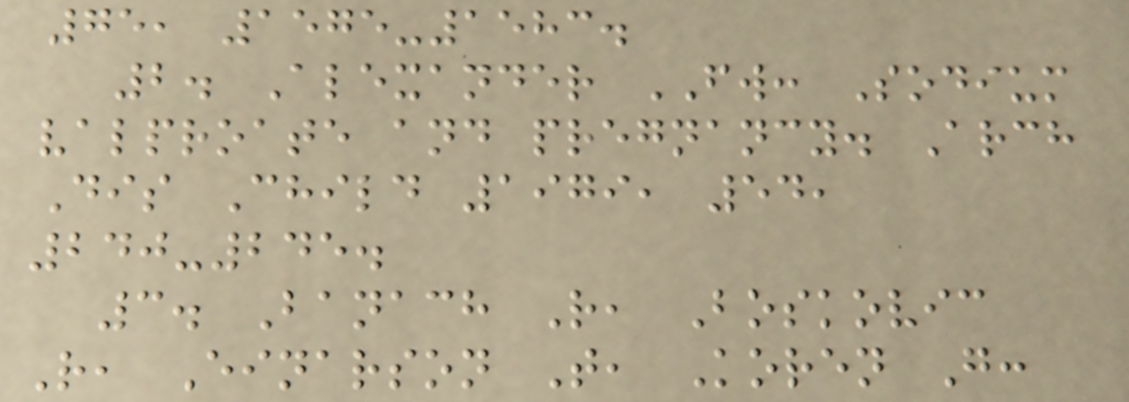75, 1575-1583.
2. Alexander FW: Sodium
valproate and pregnancy. Arch
Dis Child 1979, 54,
240-245.
3. Banach R, Boskovic
R, Einarson T, Koren G:
